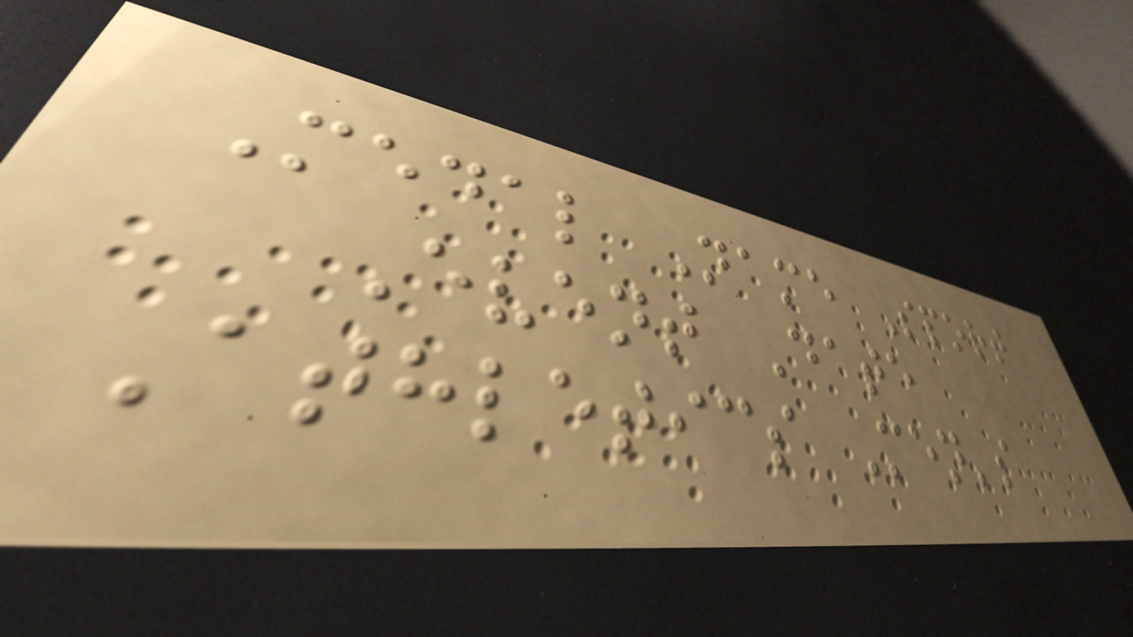Medal Name Sport
Event Date
Athletics Men's
